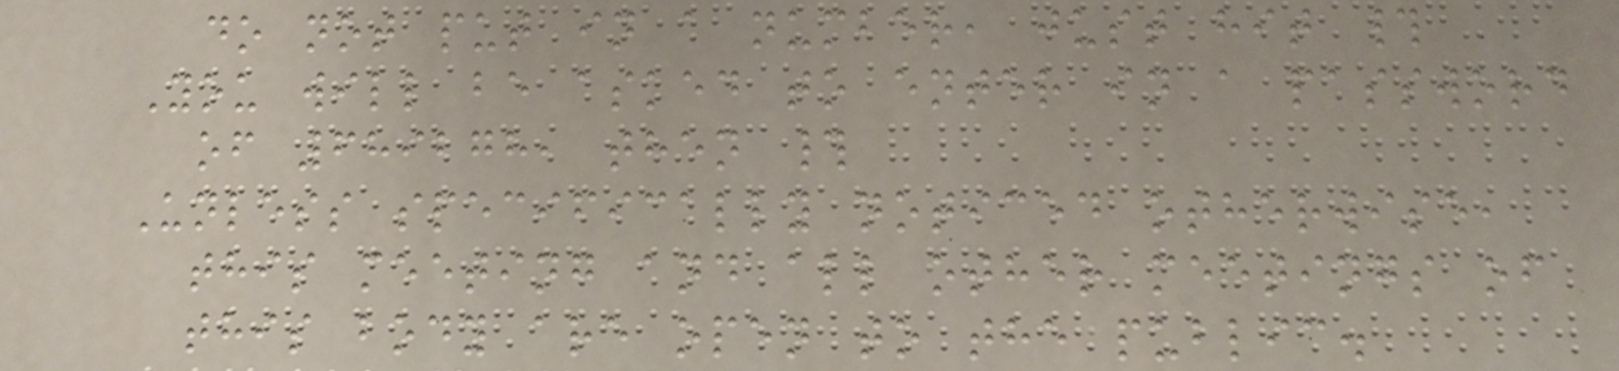do not put in a number, just hit #
You will be asked to enter in a password
of 689278, then #
Unless specifically noticed otherwise,
this meeting and all other meetings of
this body are open to the public.
